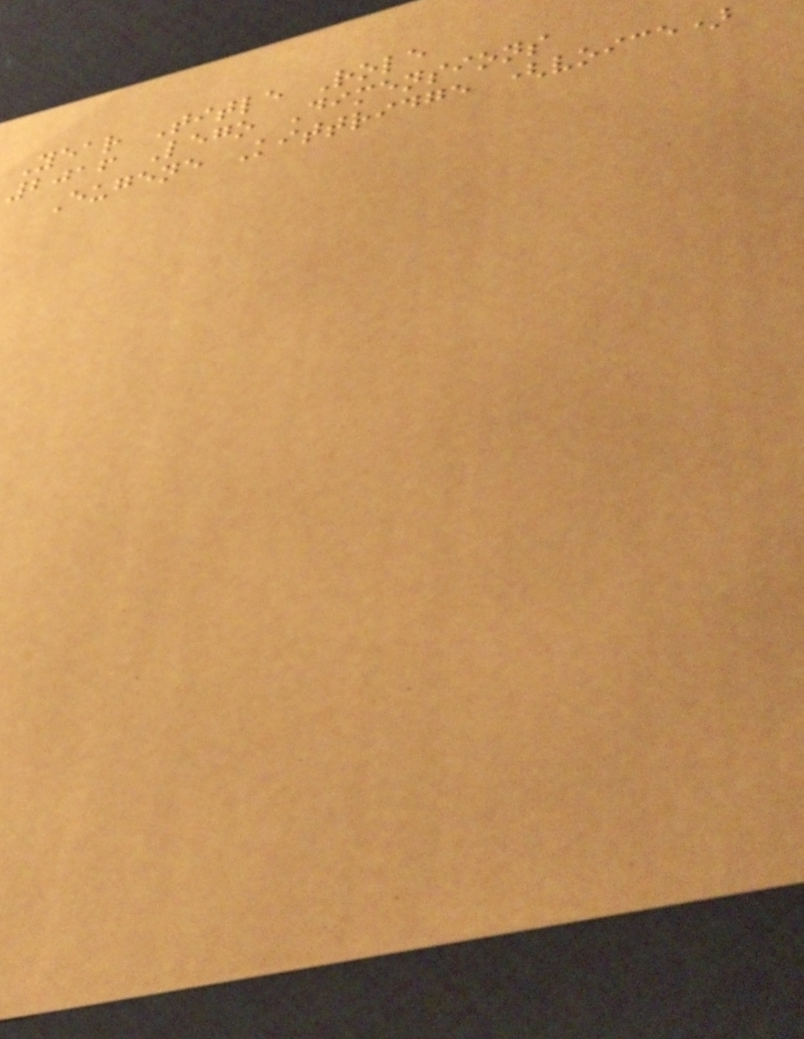Year Title Role
2016 Lego Dimensions
Eugene Kittridge (voice)
